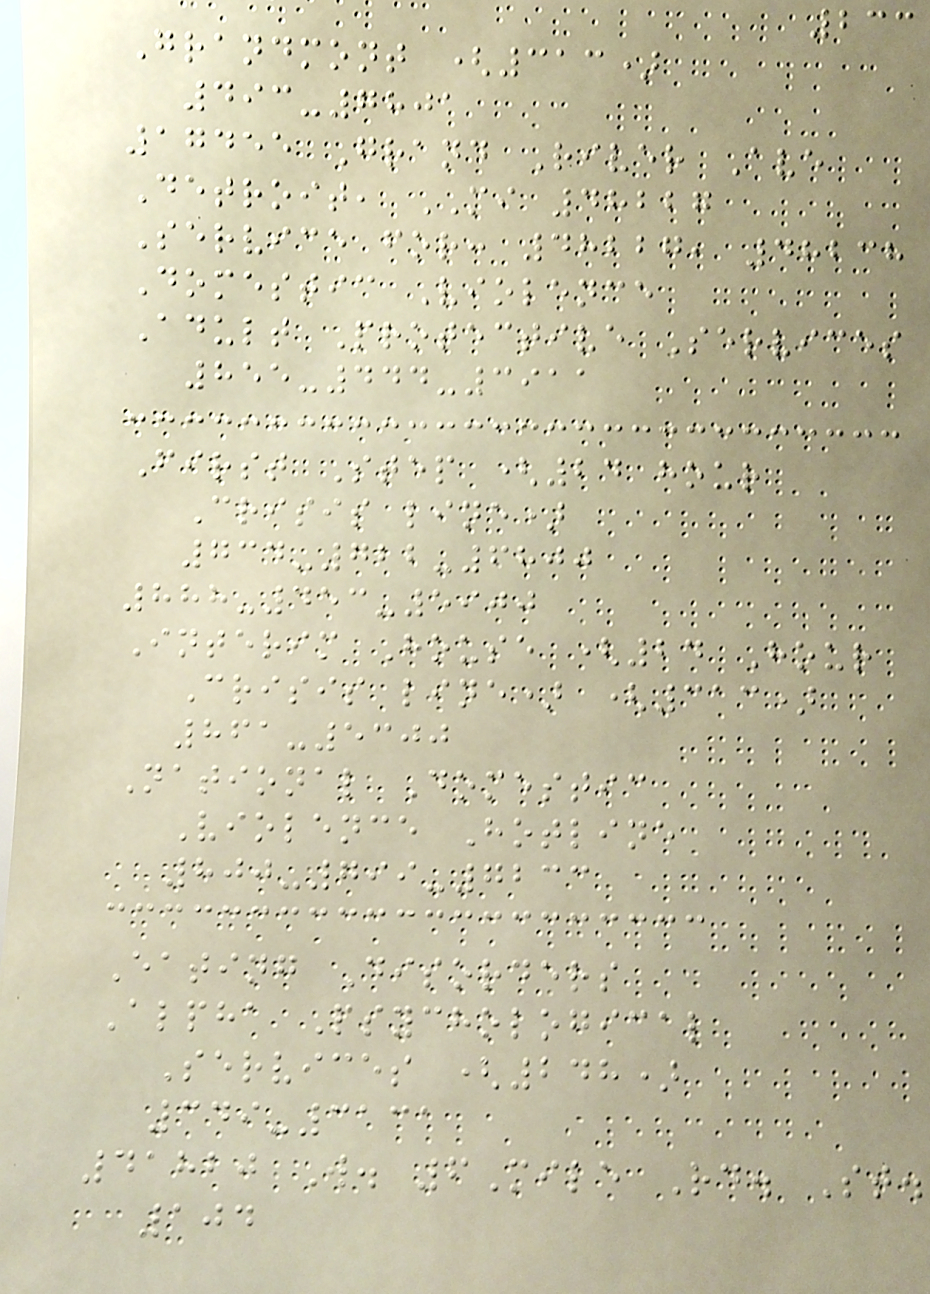233
Grandmont (313)
493-7801
17455 Grand River Ave
Detroit, MI 48227
Service for: 48227, 48238
Domestic Violence
Adult Protective Services
855-444-3911
First Step (24 hour
Crisis line)
734-722-6800
888-453-5900
Interim House (24 Hour
Crisis line) (313)
861-5300
National Domestic
Violence Hotline
800-799-7233
Eating Disorders
Alpha Psychological
Services (248)
349-3131
41820 W. 6Mile Rd. St.
104
